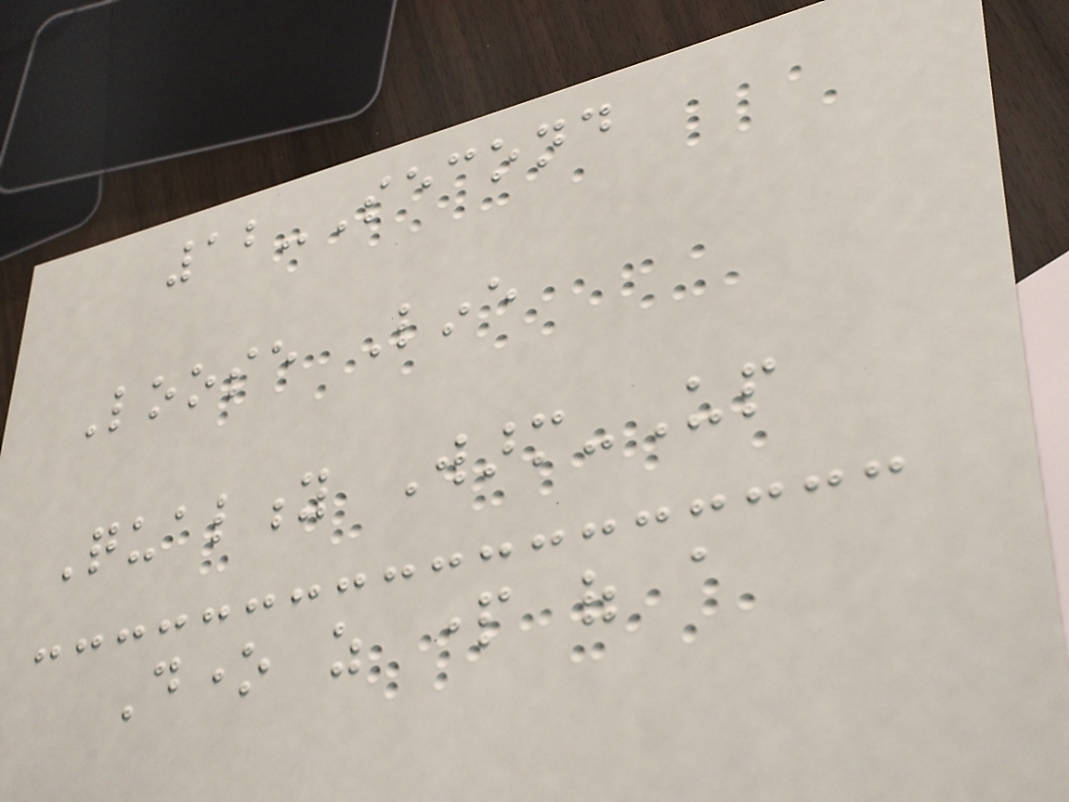12-Second
Loose Line
Quality Warm-Up
Done as part of a
